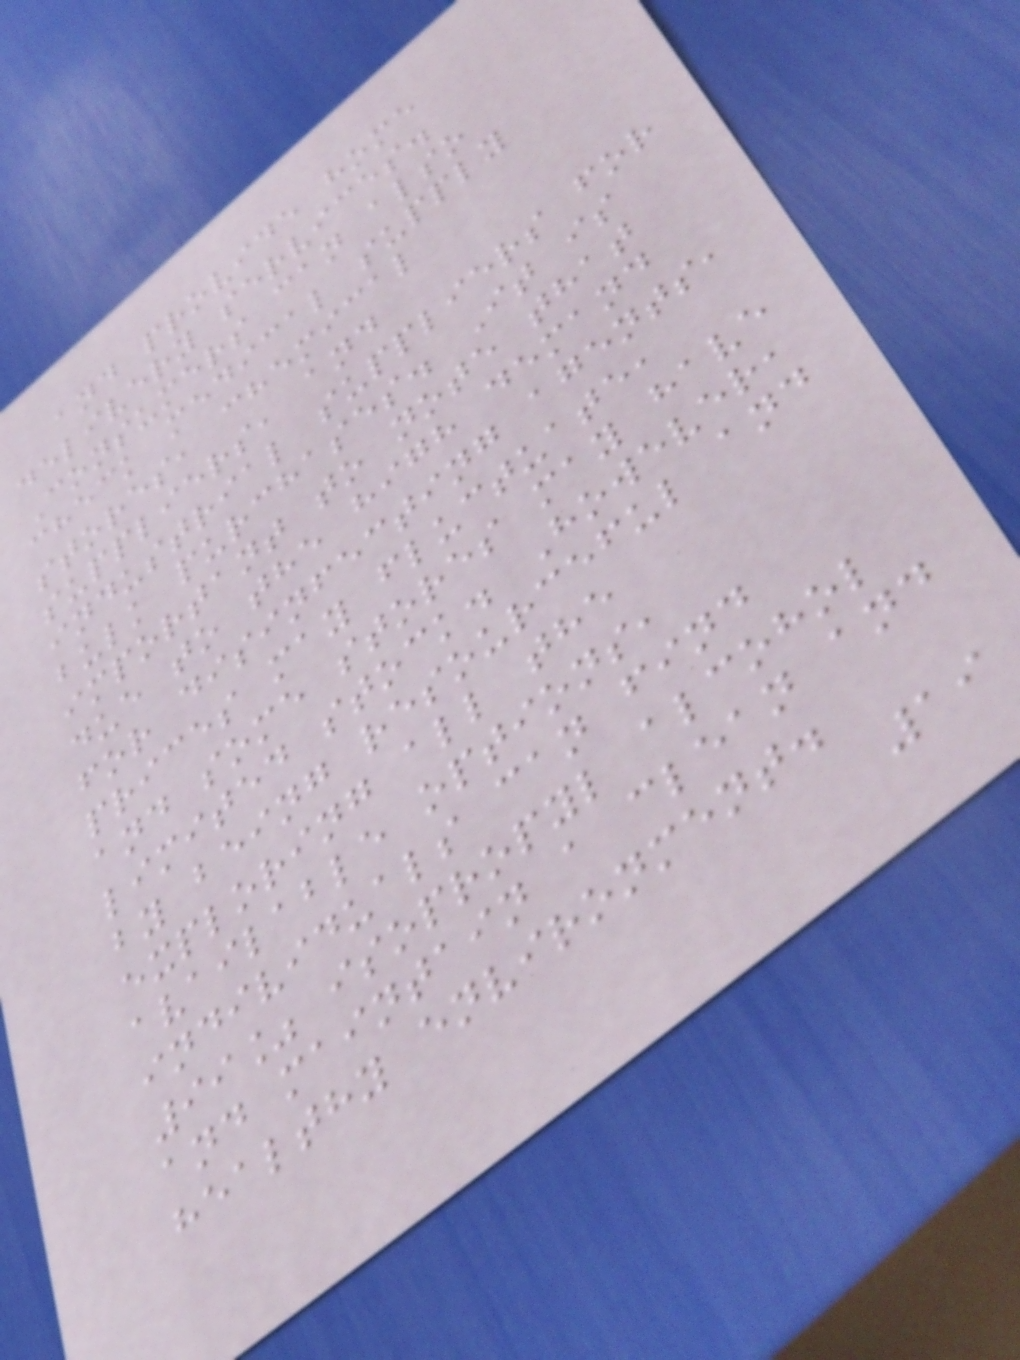and provide home
delivery services.
Consumers can also
check medical supply
stores, chemical
suppliers, and
industrial suppliers for
bulk purchases. It is
important to note that
due to the high demand
for disinfecting agents,
prices may fluctuate,
and some stores may have
limited stock. However,
by being resourceful and
exploring all the
available options,
individuals can find
99% isopropyl alcohol
and maintain a clean and
healthy environment.
19
